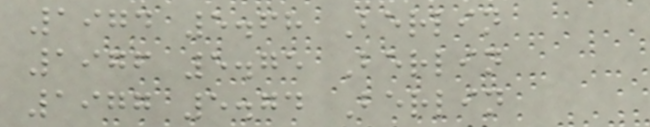1974 5.68 Berlin
1976 5.75 Berlin
1977 5.74 Berlin
